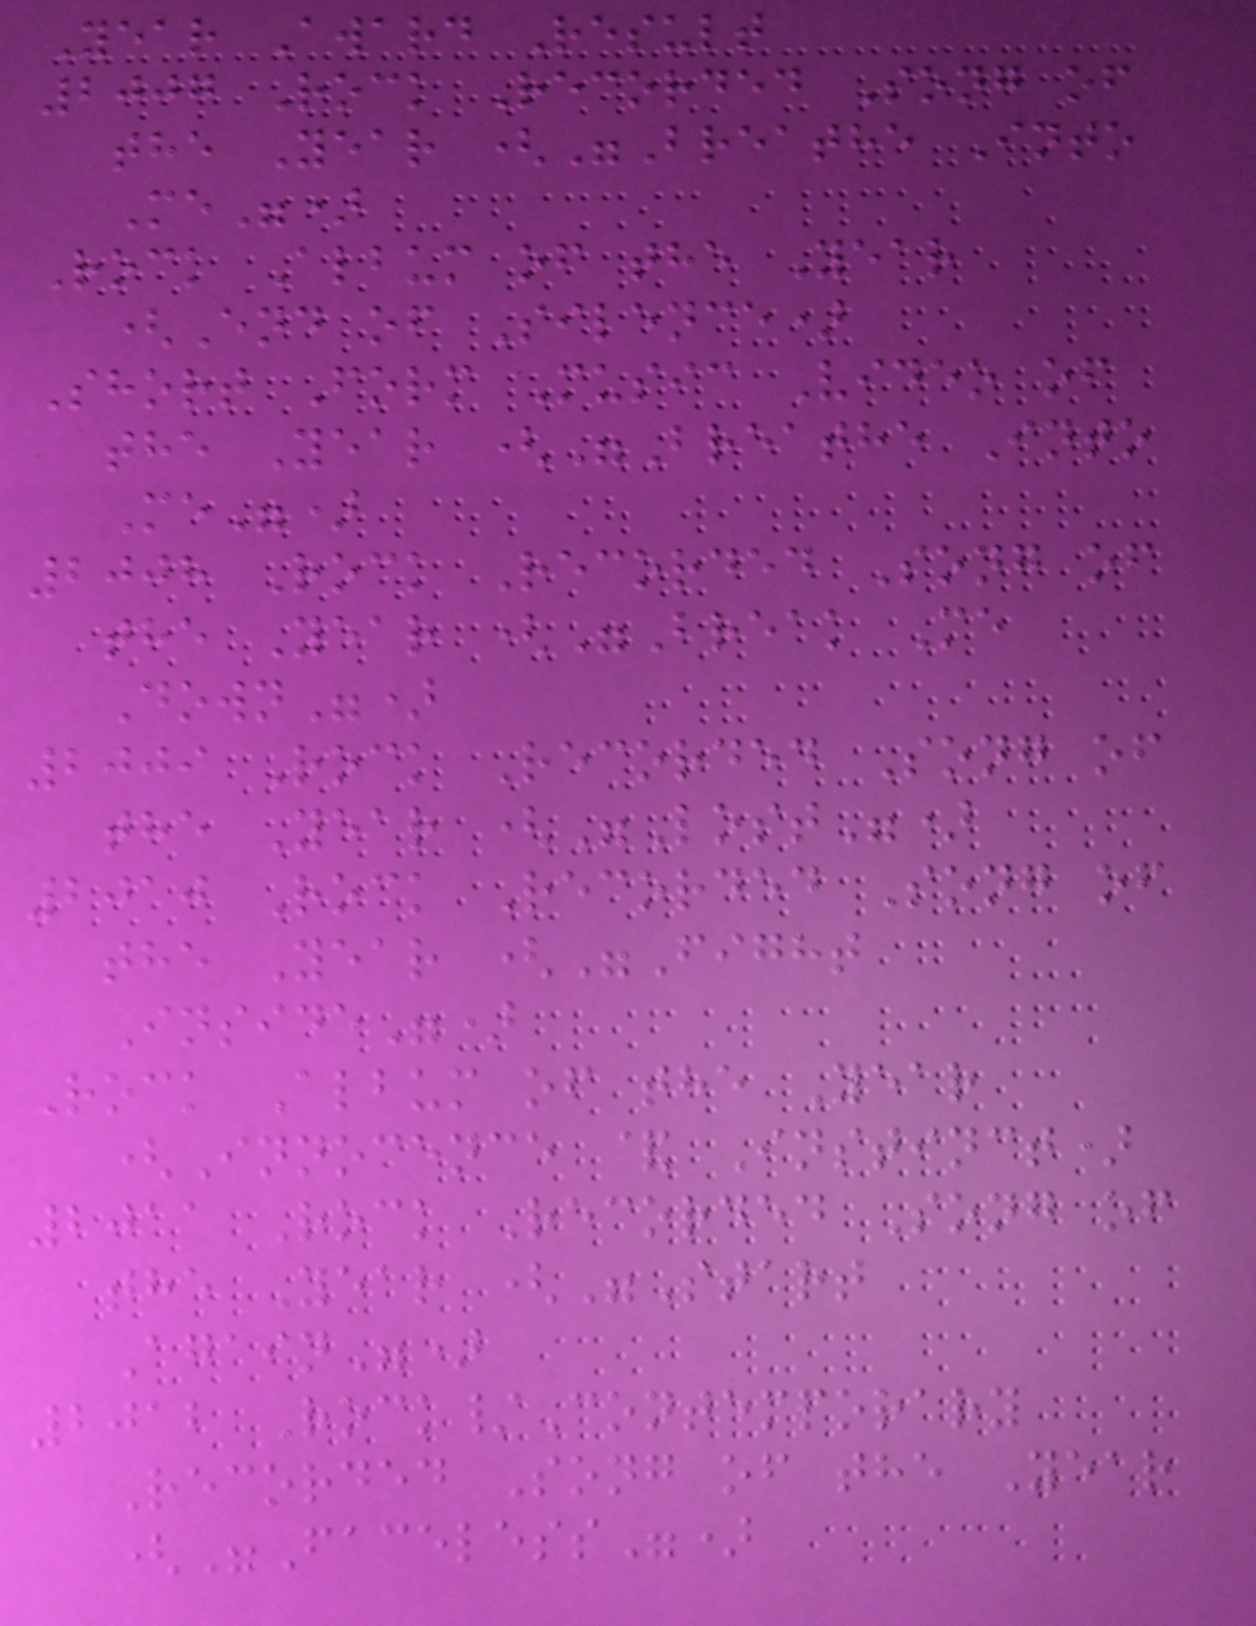Year Award Result
2007 Rock Recorded Song of
the Year ("Breathe Into
Me")
Rock Album of the Year
(End of Silence)
Short Form Music Video of
the Year ("Breathe Into
Me")
2008 Rock Recorded Song of
the Year ("Break Me
Down")
2009 Rock Recorded Song of
the Year ("Lost")
2010 Rock Recorded Song of
the Year ("Fight
Inside")
Rock Album of the Year
(Innocence & Instinct)
2011 Rock Recorded Song of
the Year ("Start
Again")
2012 Rock/Contemporary
Recorded Song of the Year
("Faceless")
